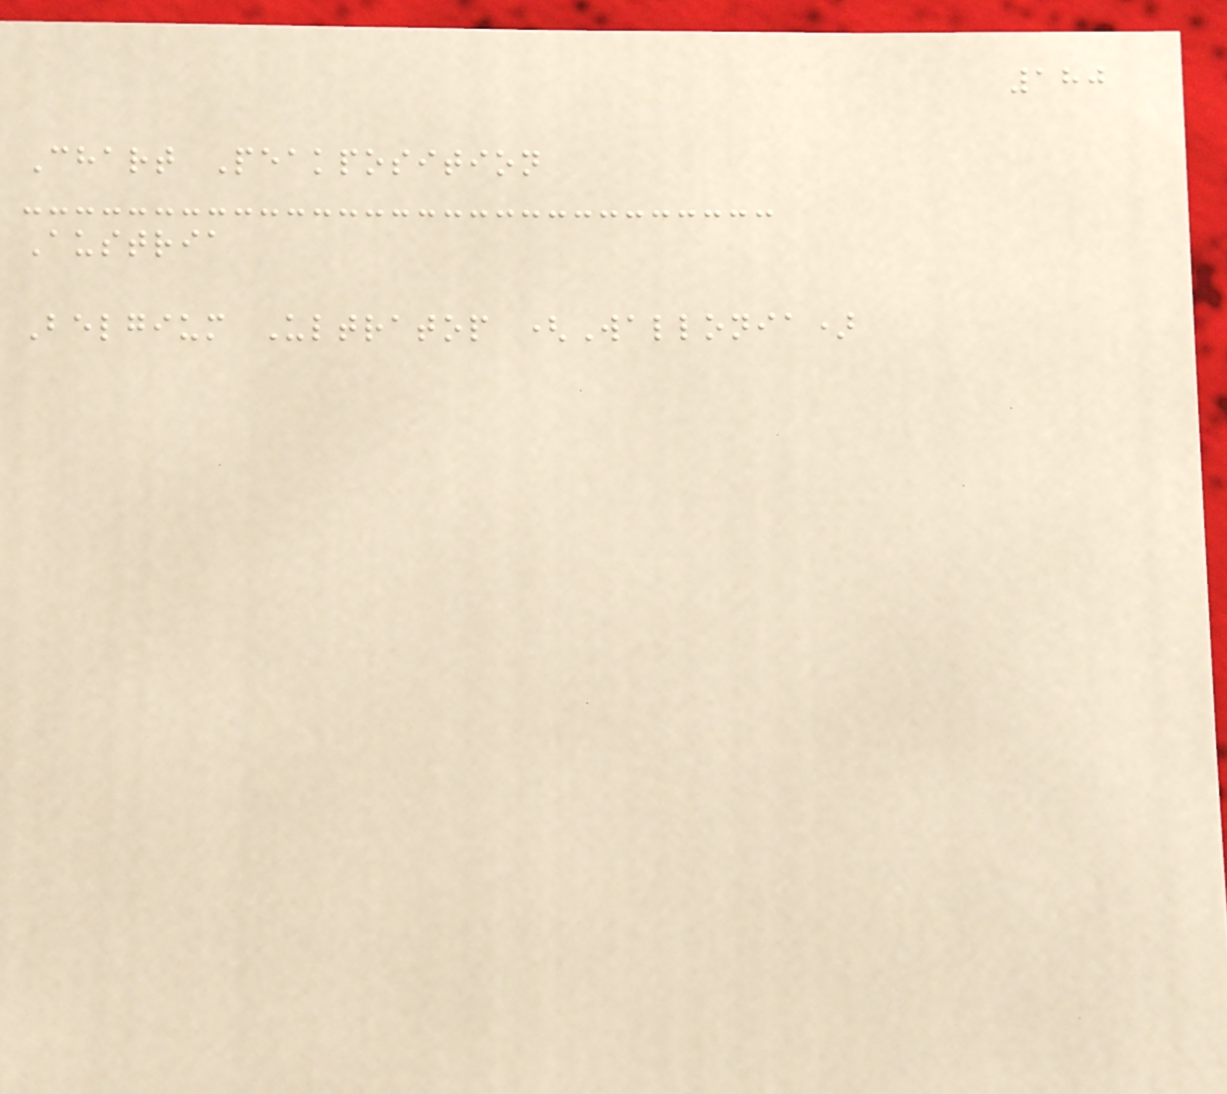180
Chart Peakposition
Austria
Belgium Ultratop (Wallonia)
